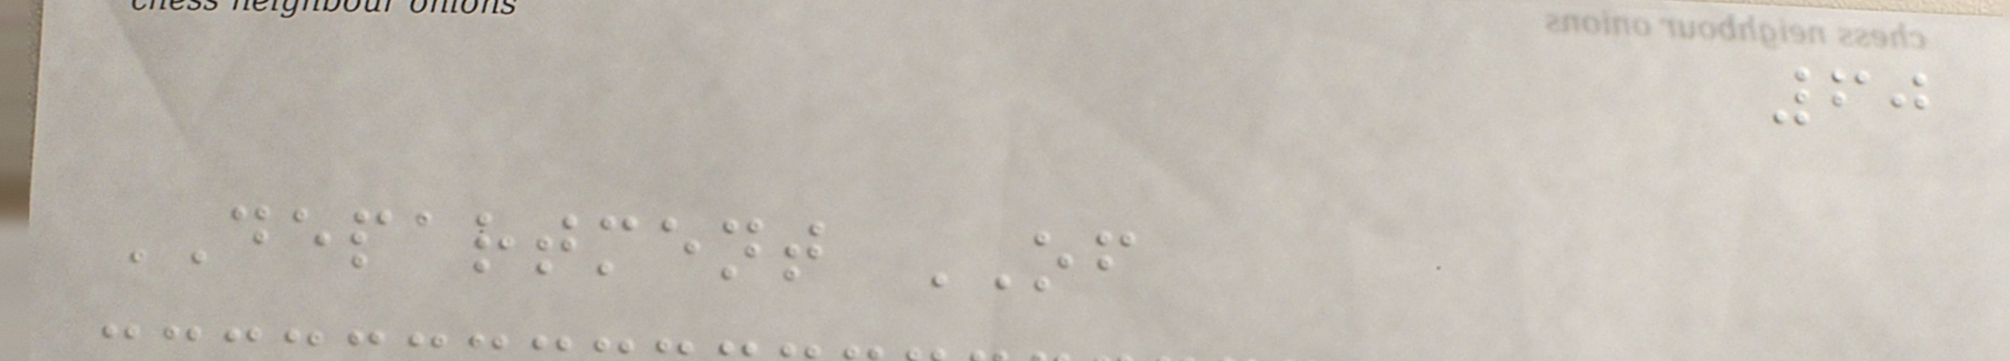60
DEPARTMENT OF
